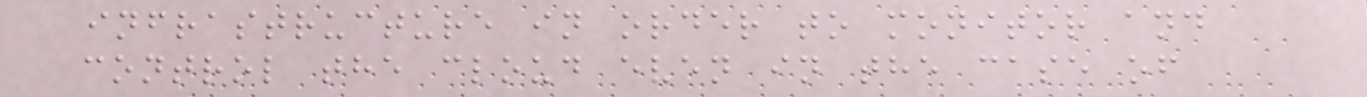infrastructure in order to monitor and
control the cloud even in the case of
